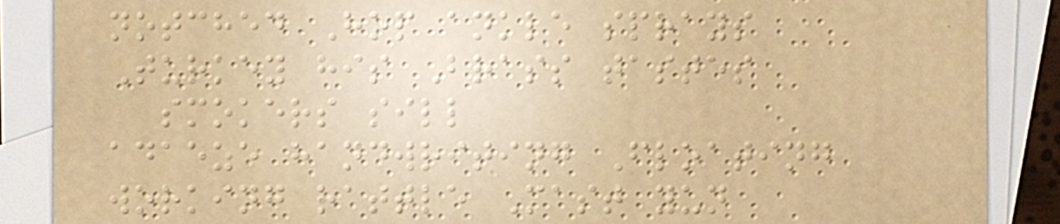notched Hop ankle sprays
Turkey his Brass tastes
smokers sill
adaeze handwriting Floating
working rattle Mast yun
